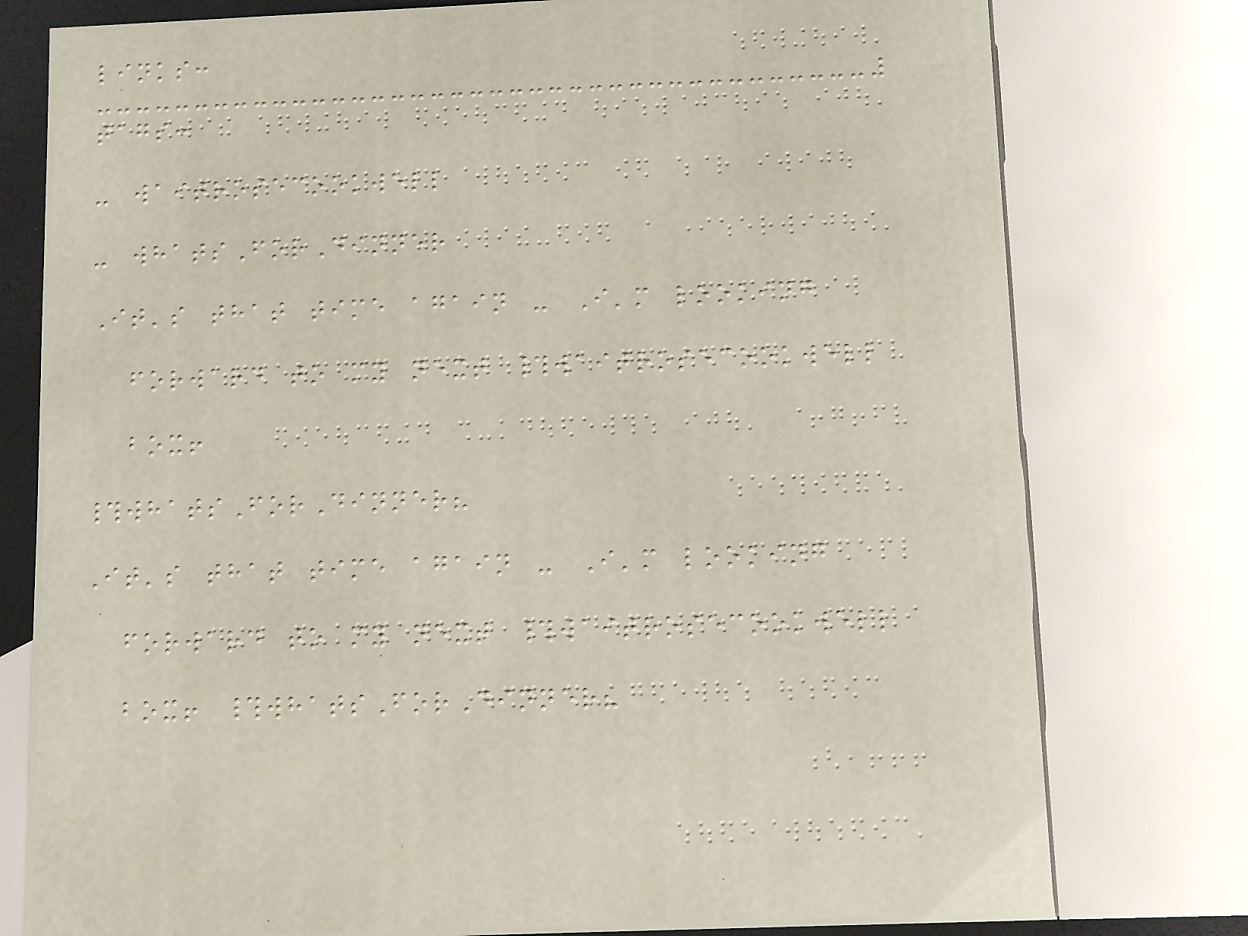links:
tags:
- waitrosecookwell
- whatsForDinner
It's that time again - I'm looking
forward to my next #waitrosecookwell
box!
#whatsForDinner?
It's that time again - I'm looking
forward to my next #waitrosecookwell
box! #whatsForDinner?
